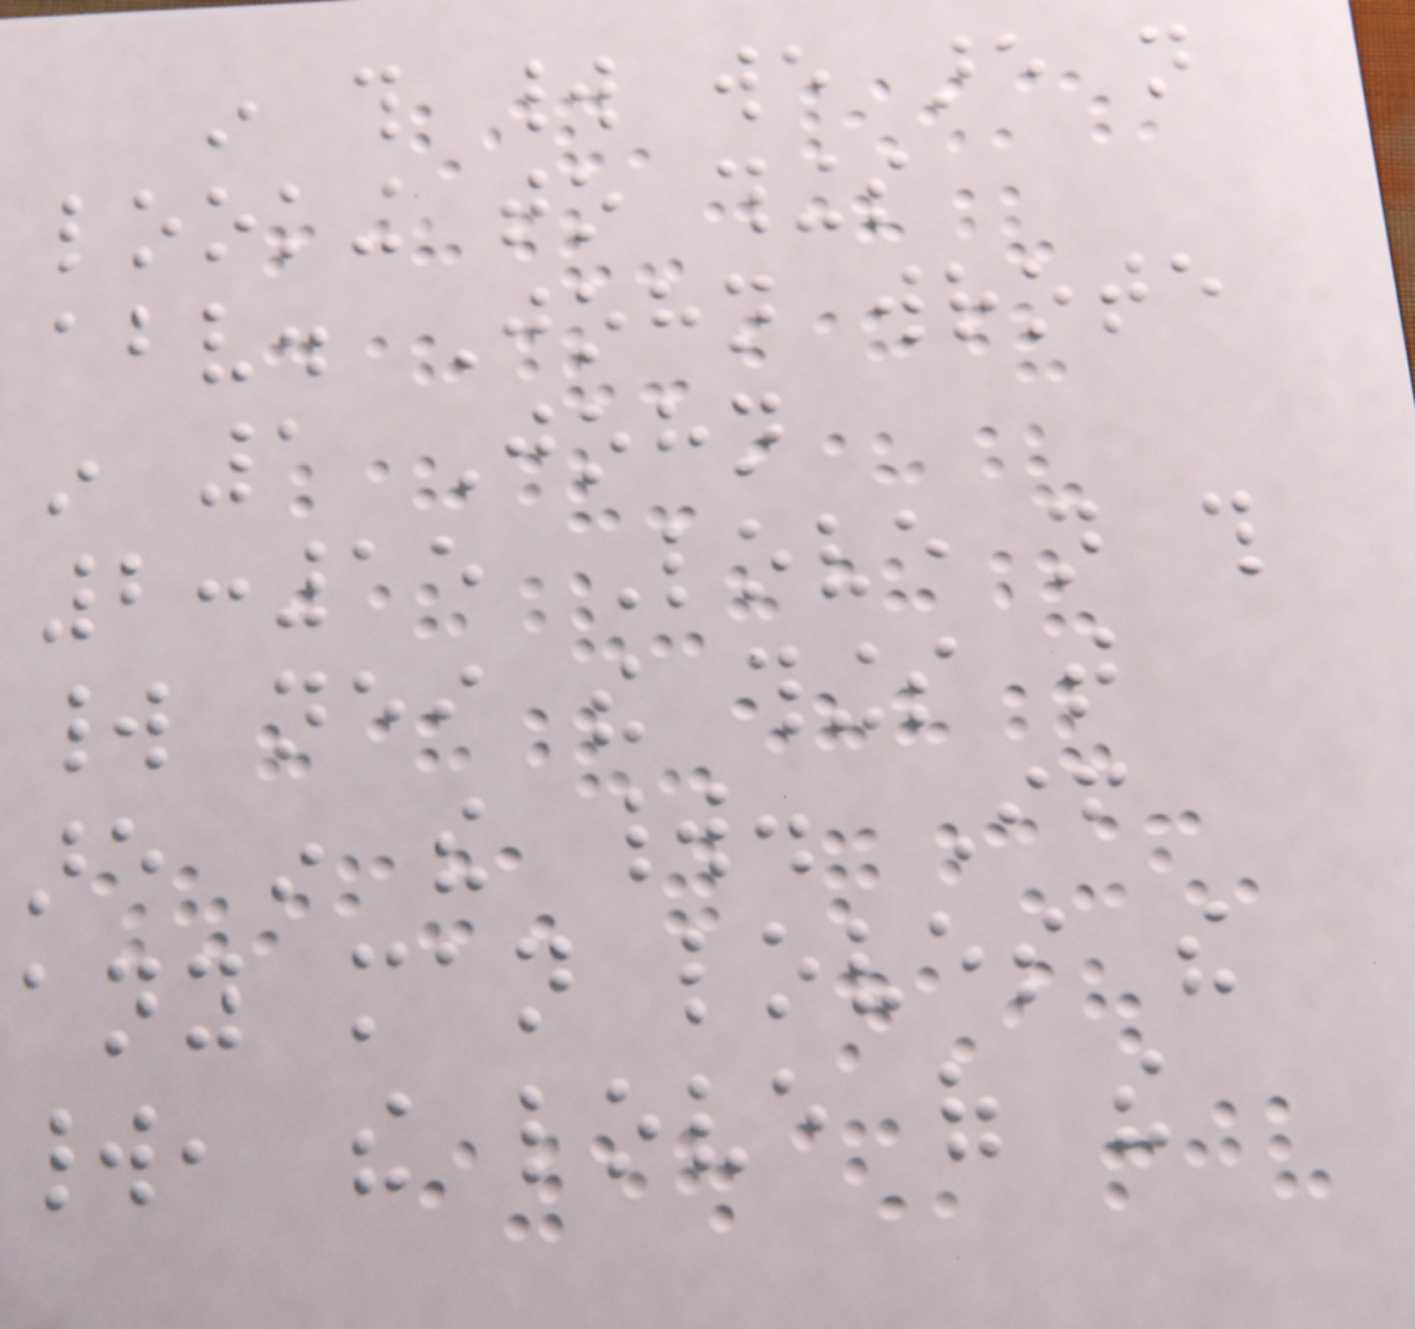in this world we are not
looking to things
above. John wrote
in 1 John
2:15 Love not this
world neither the things that
are in the world. If
any man loves the
world, the love of the
